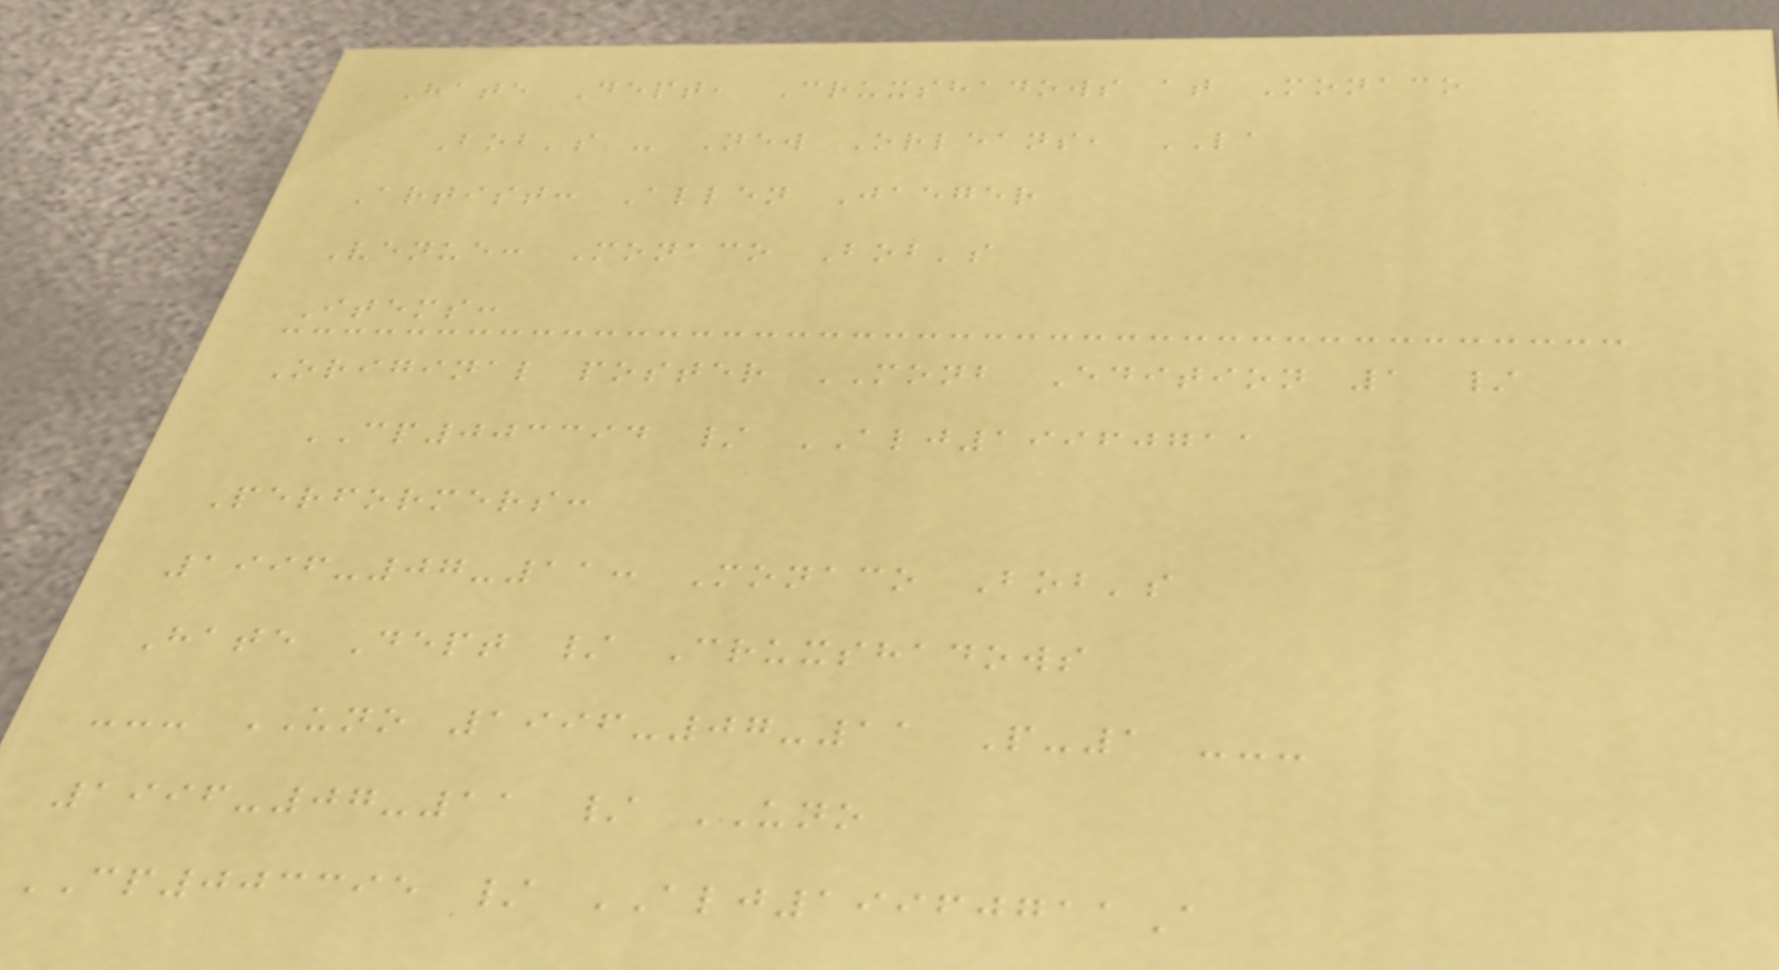Hate Dept, Cruxshadows at Monaco
Bob's - New Orleans, LA
Artist: Allen Jaeger
Venue: Monaco Bob's
Items:
Original poster MONB Edition 1 /
CP003394 / ALJ19960711
Performers:
1996-07-11: Monaco Bob's
Hate Dept / Cruxshadows
--- UNO 1996-07-11 P-1 ---
1996-07-11 / UNO
CP003395 / ALJ19960711A
